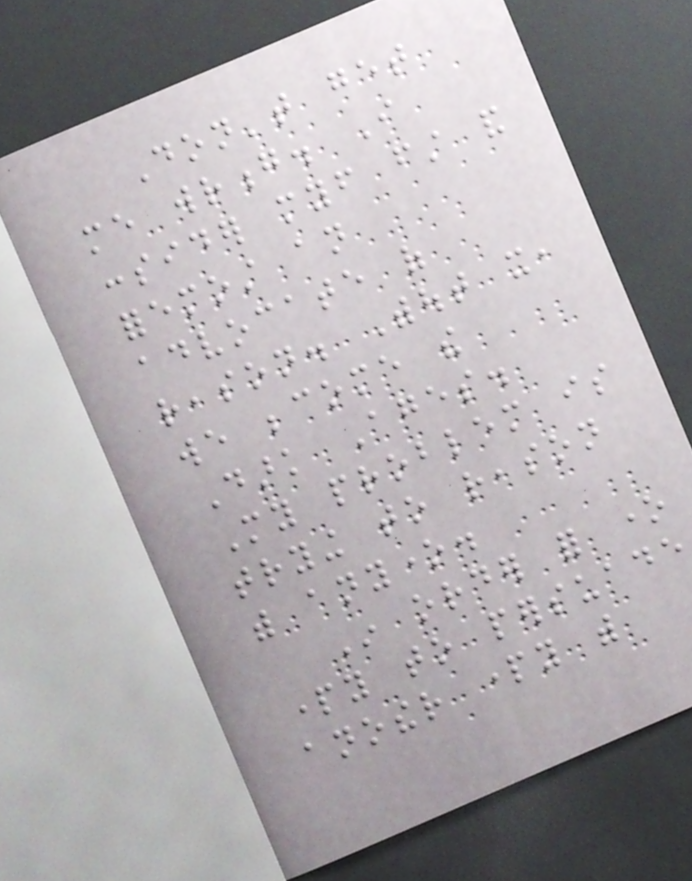Don't get
me wrong. I
consider myself first and
foremost an
advocate of
reason. Without it,
we become the
Dark Ages.
My problem is
trying to reason
with anyone.
In order for one
party to persuade
another party with
